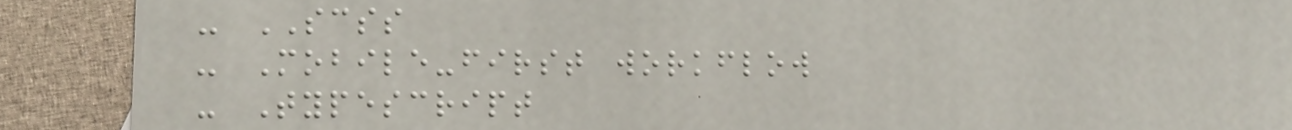- SCSS
- Mobile-first workflow
- Typescript
